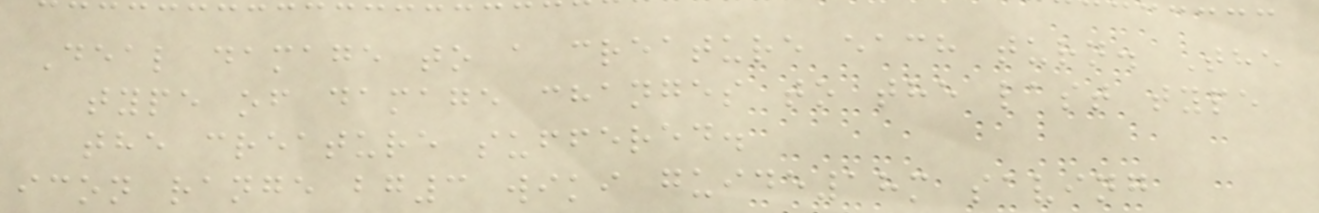Deal damage to a creature each turn. The
type of damage changes to the last type
the creature suffered.
icon range bg3 wiki guide18m saving
